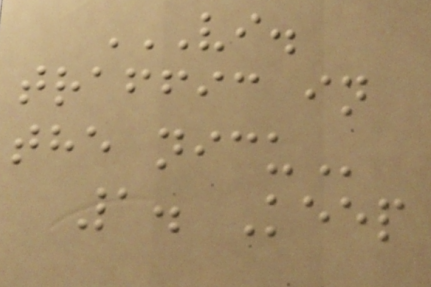VI.
TRAFFIC IN
THE NICU
1. Keep
